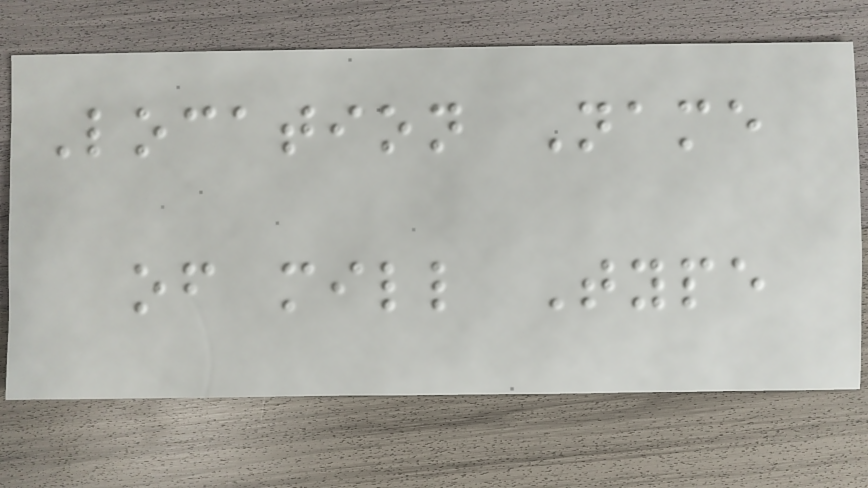Location Name
of mill Type
